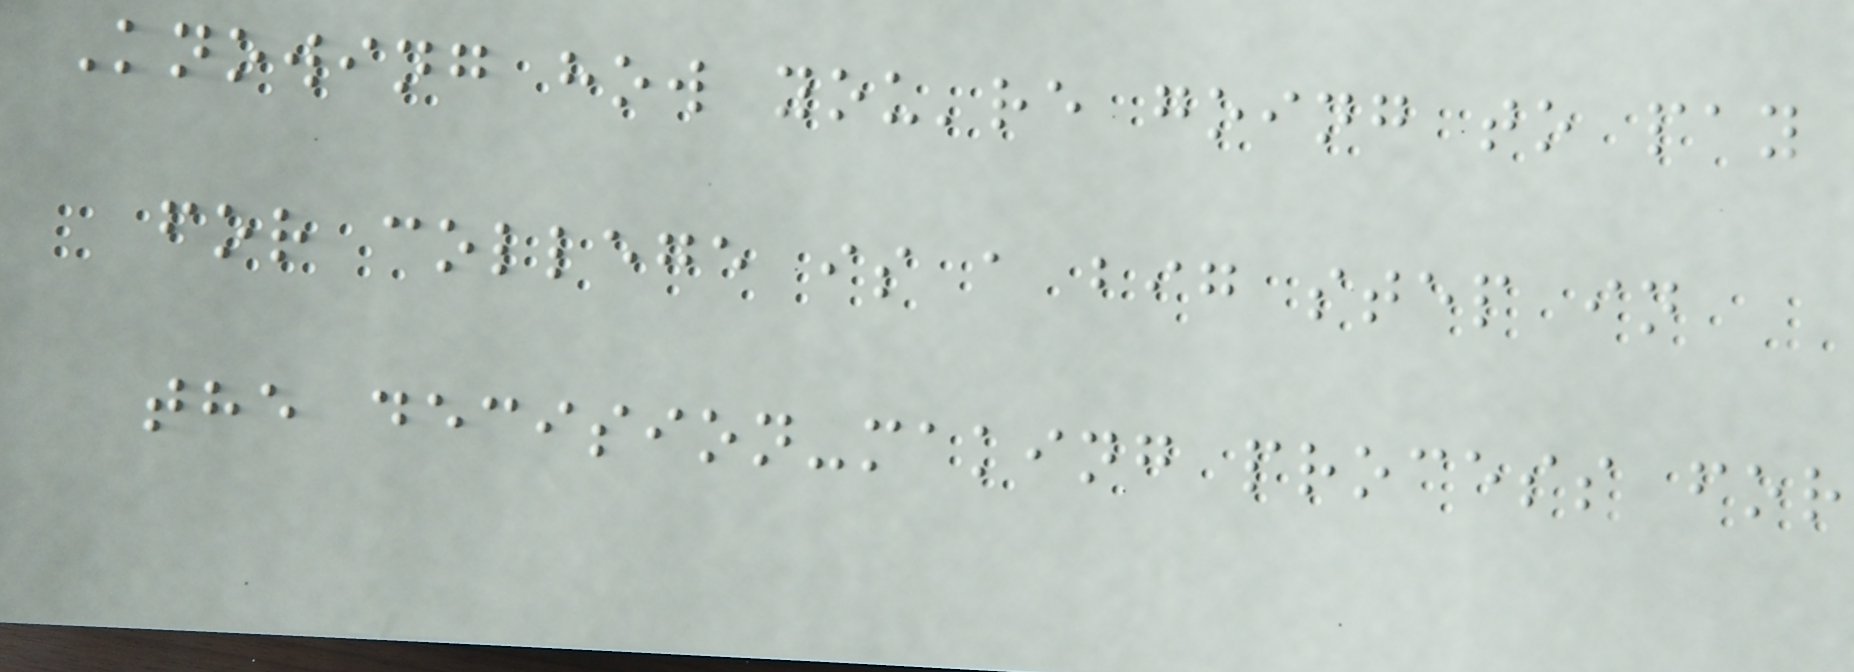Knowing how you're going to pay
for college is a big step in
the decision-making process for
